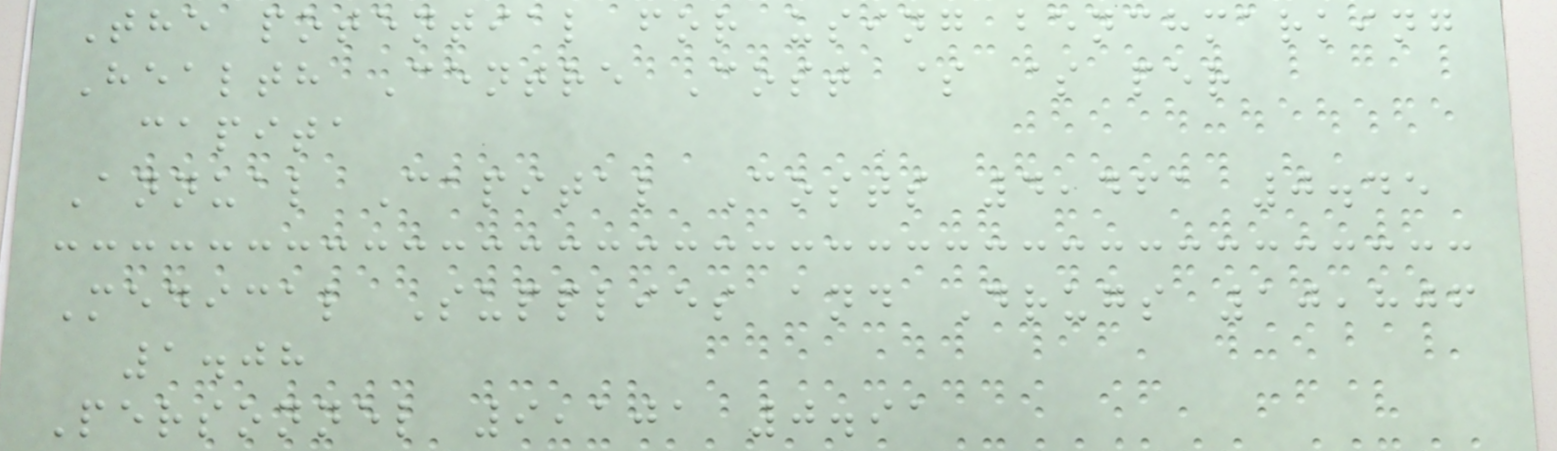The potential for using benchmarking
Health Centre Cost $ $ per
capita
Annual Capital Costs 4,461 0.45
Medical Supplies and Drugs 10,806
1.08
Personnel 9,101 0.91
